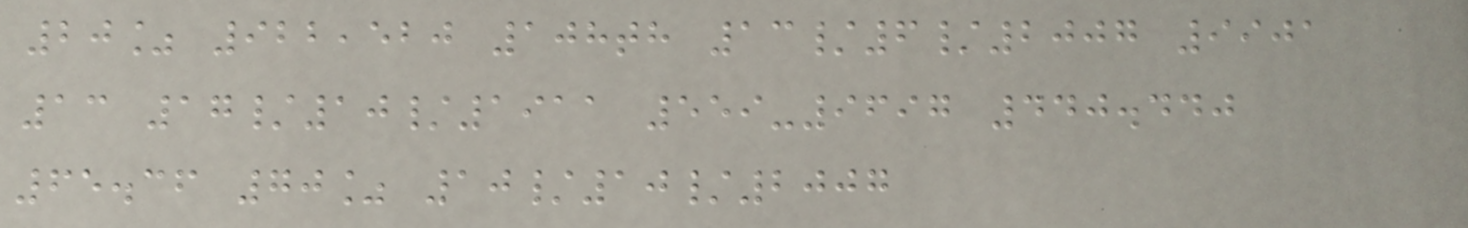20% 922,520 108th 13/6/2007 9901
13 17/10/1911 559-9697 440.440
65.36 70% 10/10/2007
